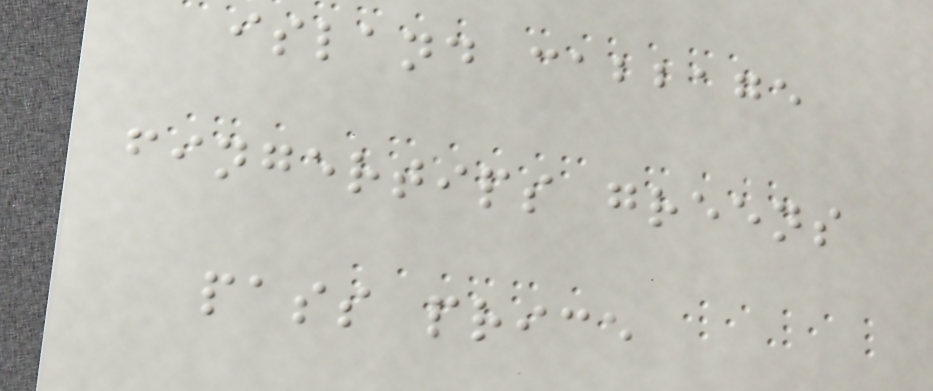island cabbage
fingertips greens
pass price
